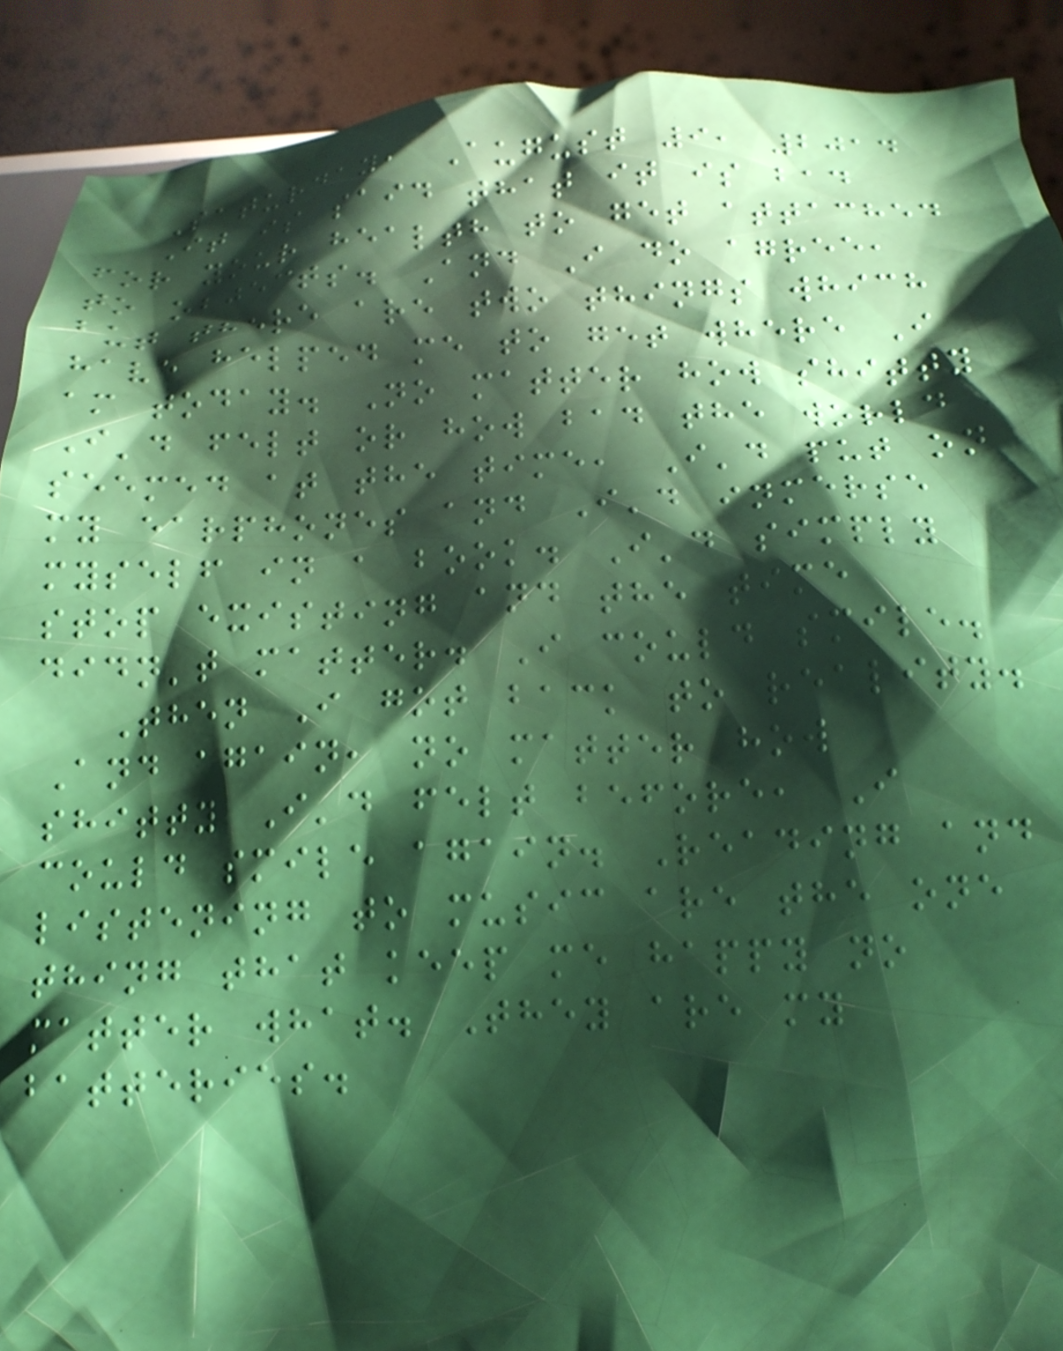Saturday, August 9, 2014
It is said that it is bad
for your health to get attached
to objects. And I do agree,
but there are two things which
have helped me to get where I
am today. No matter how shitty
I'd felt or how bad the world
seemed at the time, I'd put on
my earphones and I'd inmerse
myself in a book. I'd simply
stop existing and the time
didn't matter. I could smile.
Then I got back to reality.
And again, no matter how
shitty I'd felt before, I
could smile again. Reading and
listening to music are the one
thing that keep me happy no
matter what. They are my
batteries.
